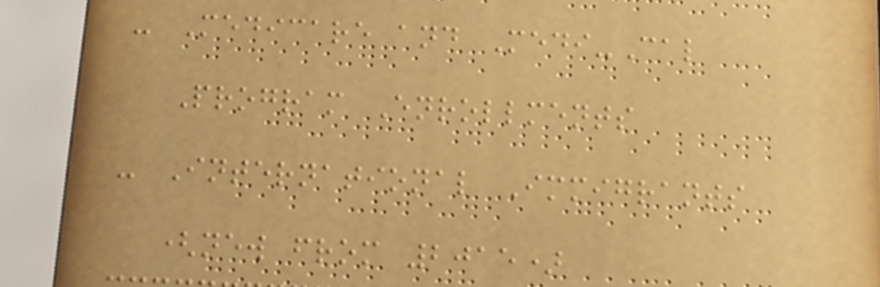- Medicare and Medi-Cal
Program Enrollments
- International Immigrants
(new from 2015)
